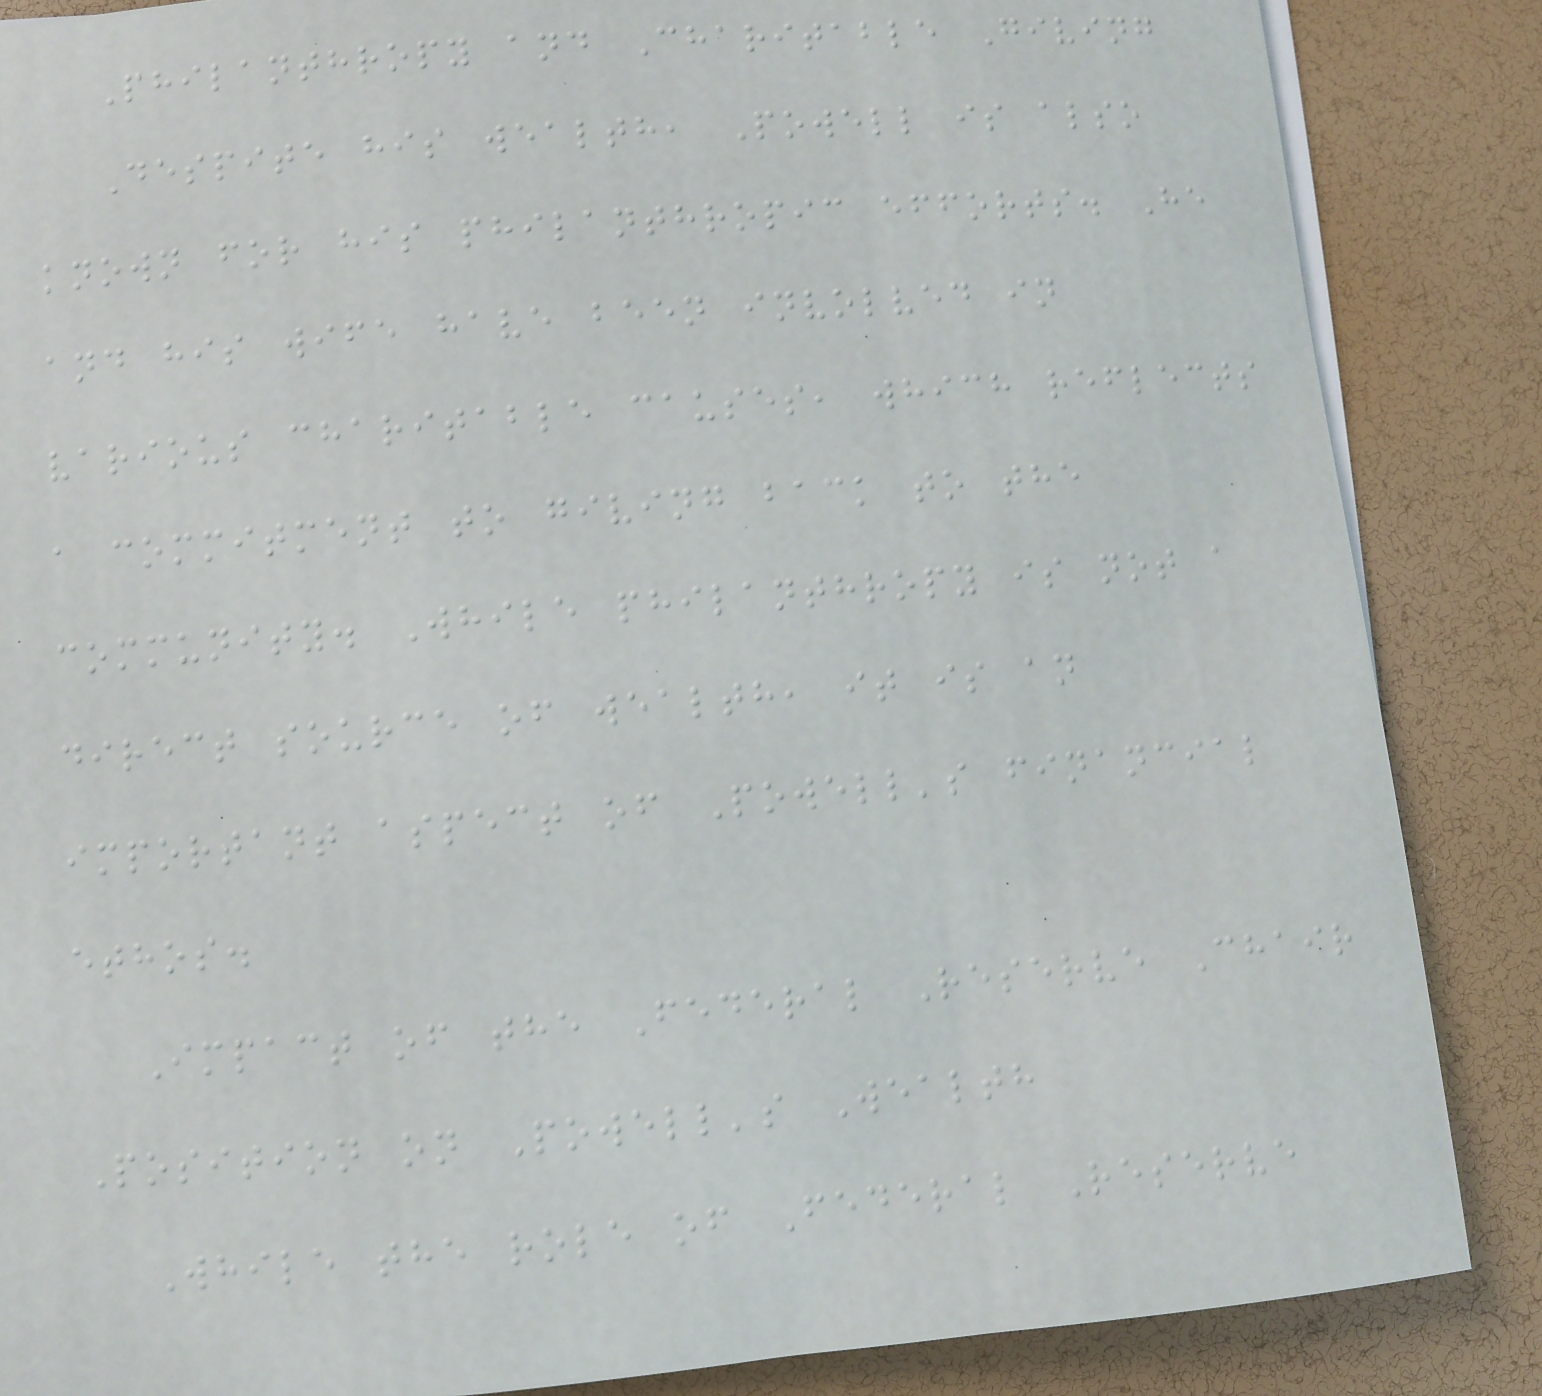Philanthropy and Charitable Giving
Despite his wealth, Powell is also
known for his philanthropic efforts. He
and his wife have been involved in
various charitable causes, which reflects
a commitment to giving back to the
community. While philanthropy is not a
direct source of wealth, it is an
important aspect of Powell's financial
ethos.
Impact of the Federal Reserve Chair
Position on Powell's Wealth
While the role of Federal Reserve
